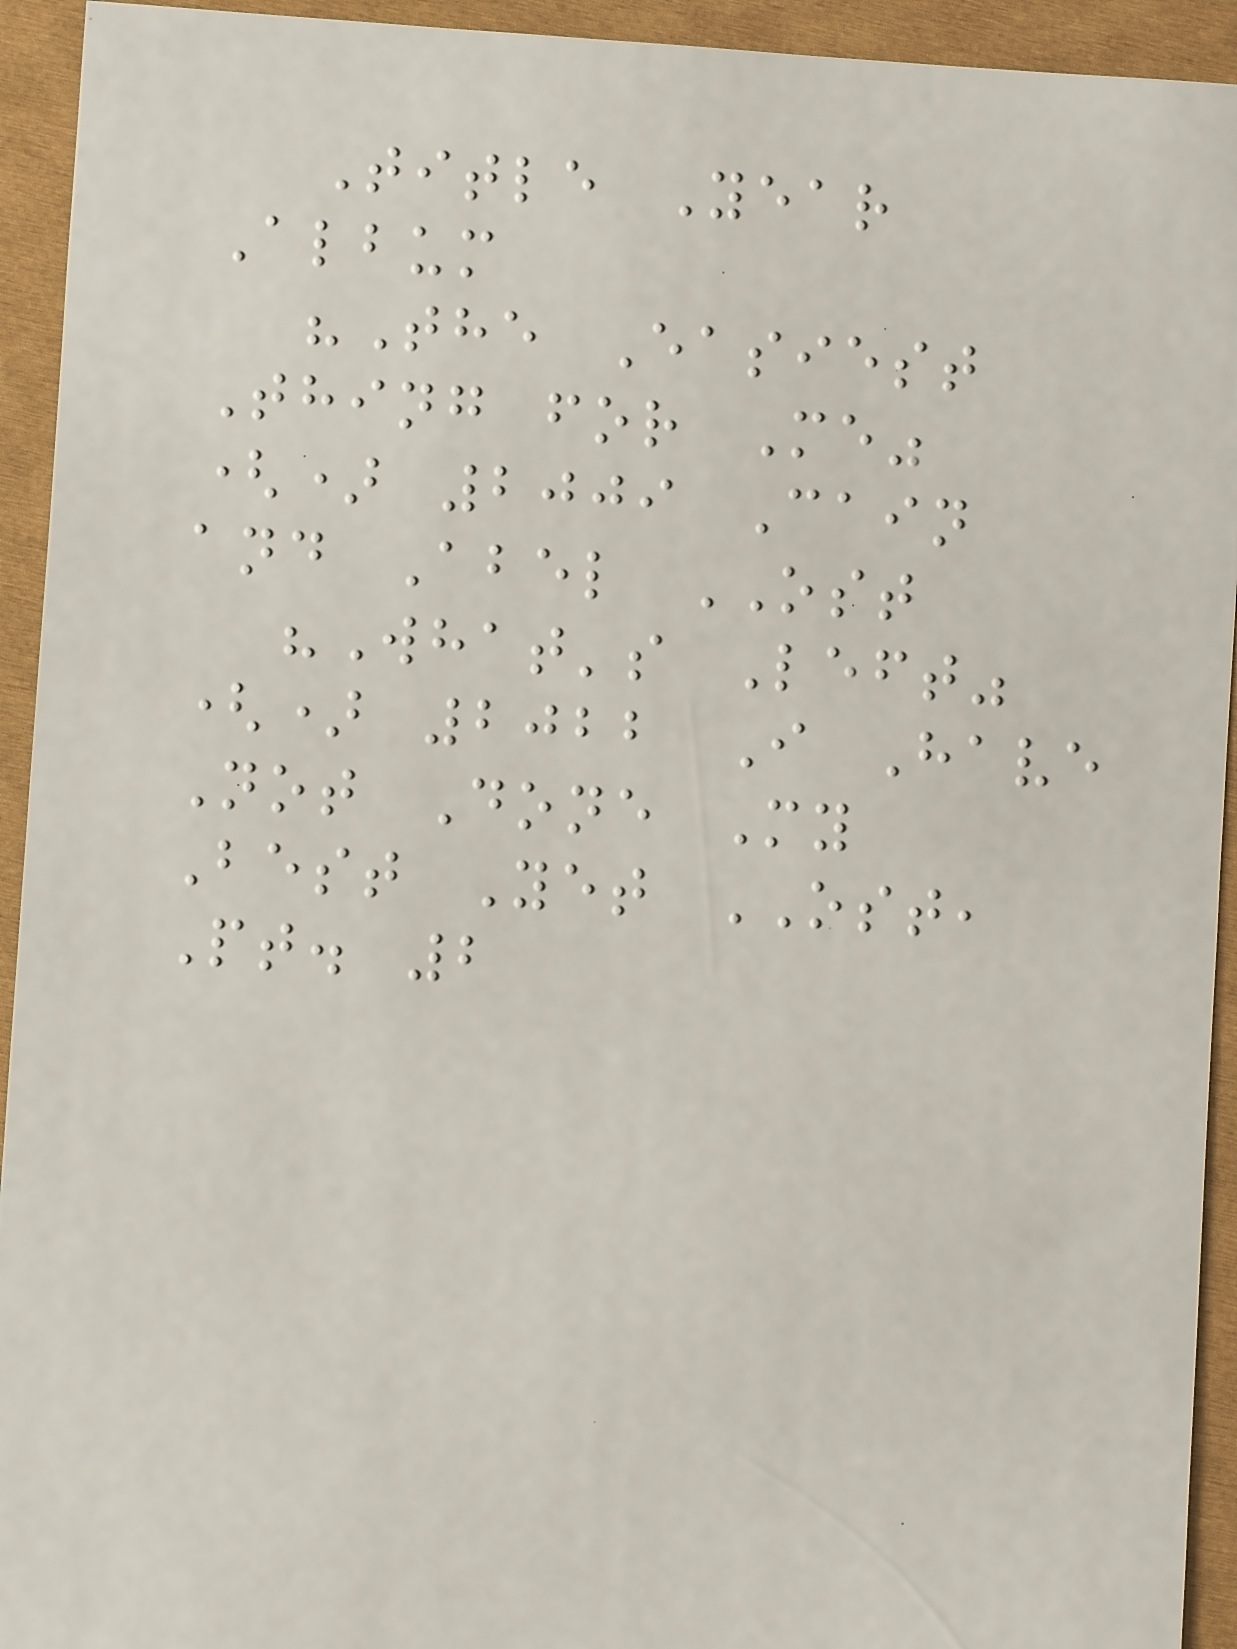Title Year
Album
"The Easiest
Thing for Me"
() 2009 Cain
and Abel OST
"What's Left"
() 2022 I Have
Not Done My
Best Yet OST,
Pt. 2
